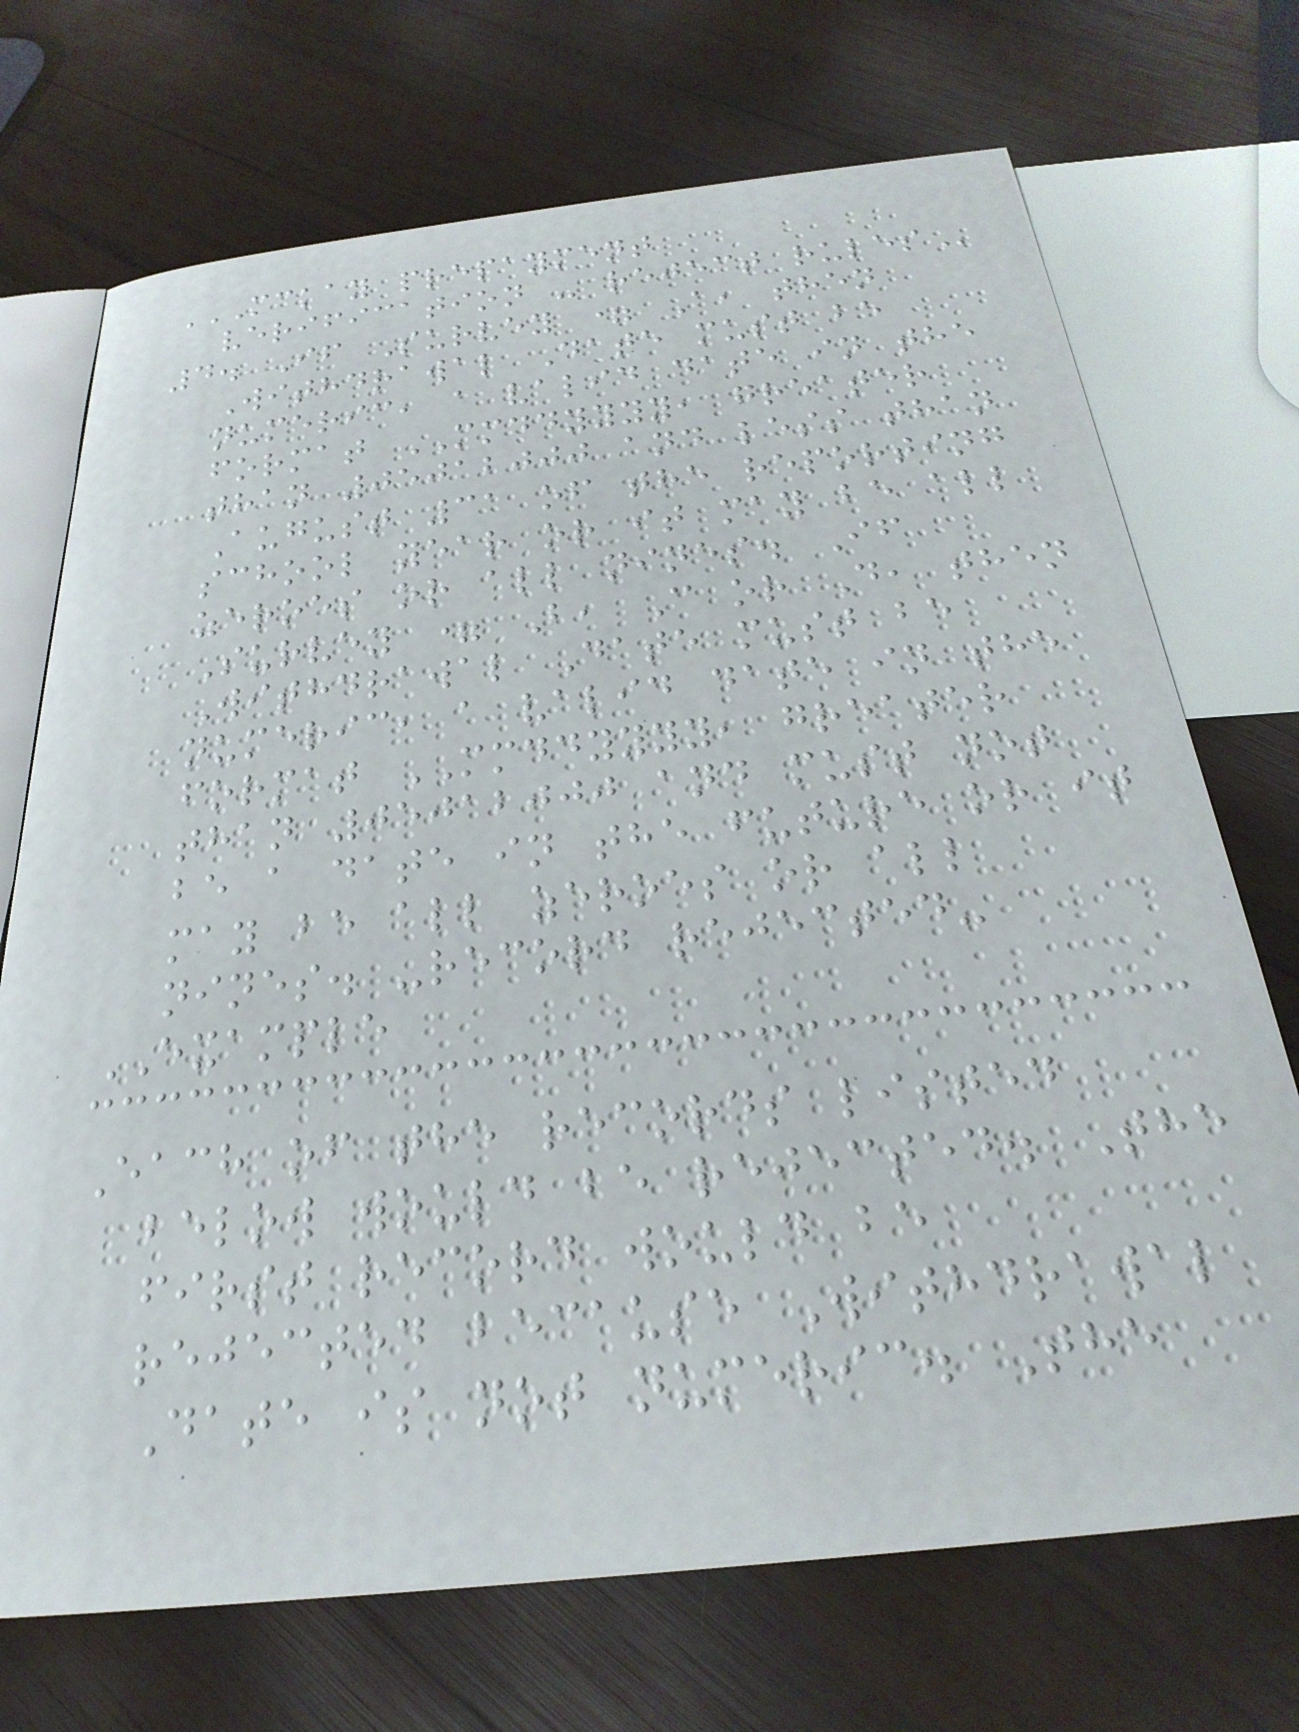MCKAY PREPAYMENT
VERIFICATION - REJECT RULES
4. If Survey = A, then
Withdrawal Date must be
numeric, a valid date in the
format MMDDYYYY, greater
than 05012000 and less than
August 31 of the reporting
school year or it may be all
zeroes or all nines. If
Survey = B, C or D, then
Withdrawal Date must be
numeric, a valid date in the
format MMDDYYYY, greater
than 05012000 and must not
be a date in the future or it
may be all zeroes or all
nines. -record rejected-
EXAMPLE
Each of the records listed
below would be rejected. The
first record would be
rejected because Withdrawal
Date is not numeric. The
